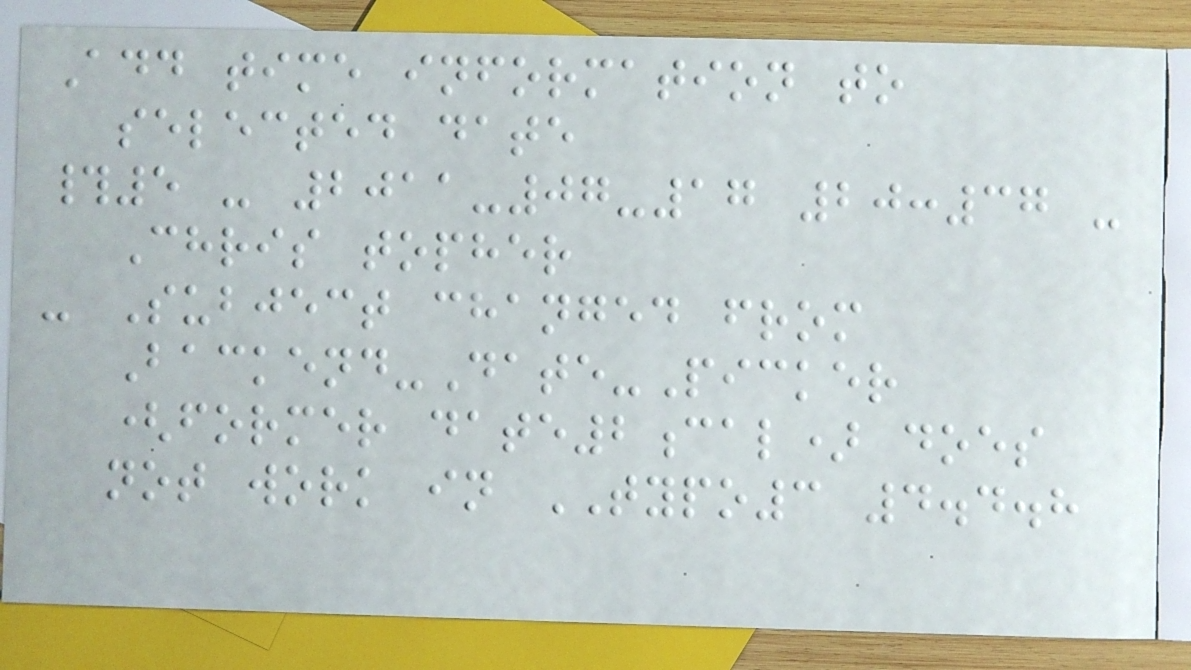Add time information to
selected date
#5 - 2011-07-17 20:37 -
Chris topher
- Subject changed from
Backend-Date-Picker
(former date2cal) does
not work in TYPO3 4.4.8
